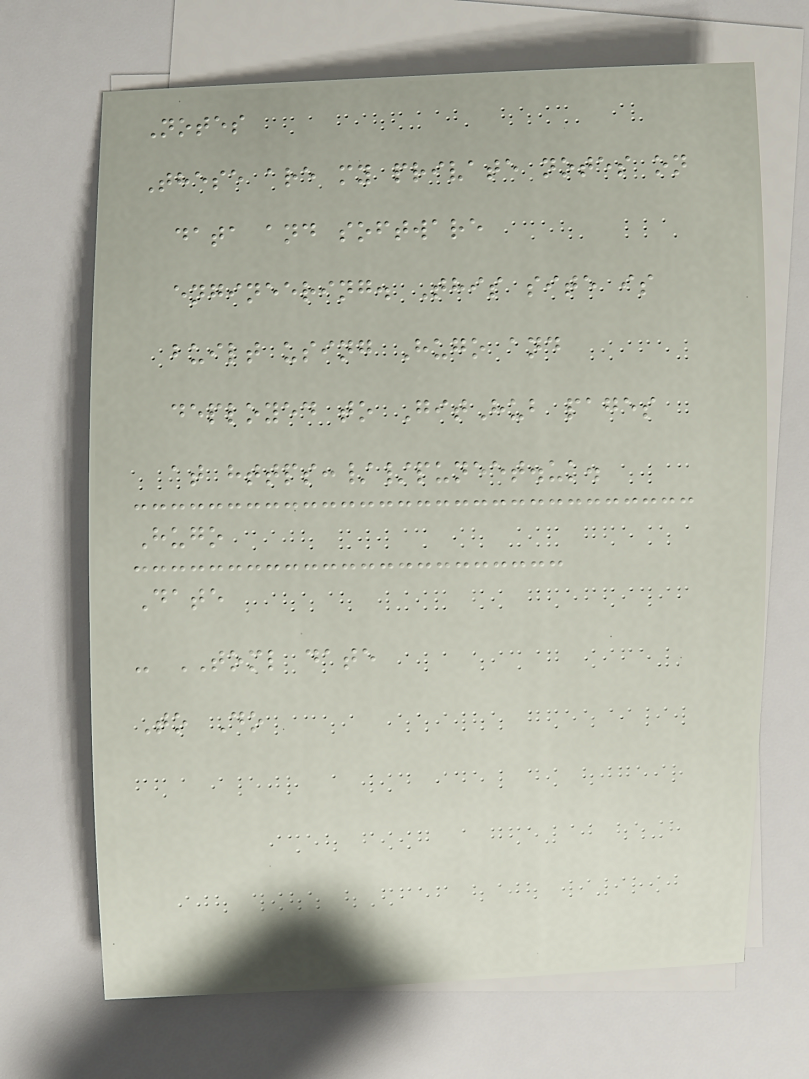Notes
These are my private notes on
data and software
engineering. This site is
built using Hugo and
deployed to GitHub pages
at https://puneet.uk.
Hugo
Date
- TOML date
To Do
